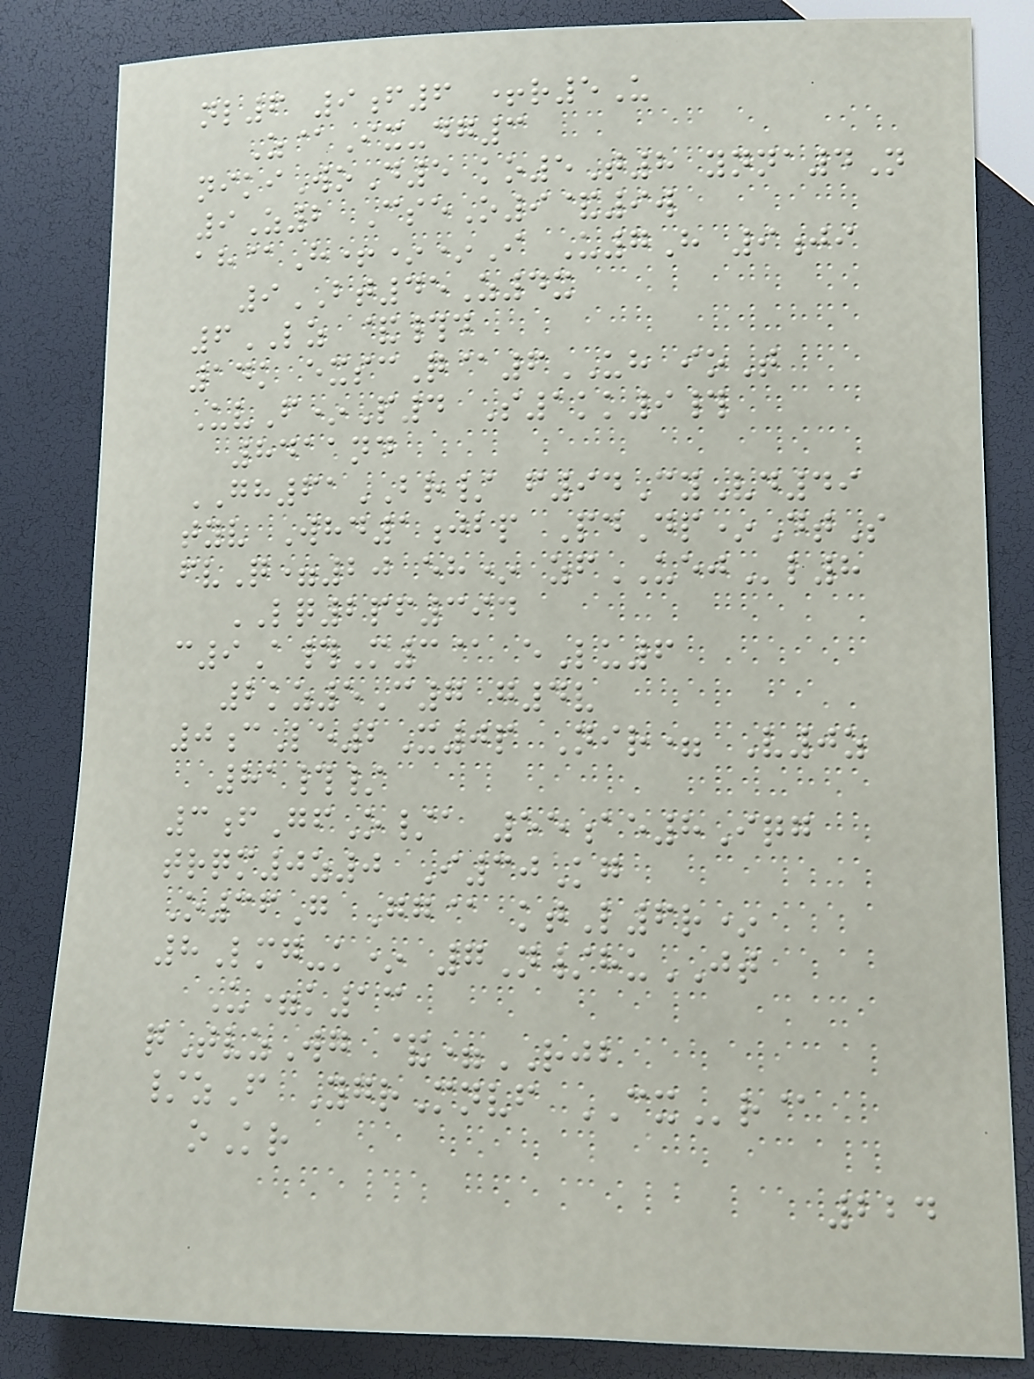nl6 9f6 +r5U
Z@Ix-dg3
nikiWoD5 ko5T8 ynna4N
9Z2 CseO9&9w
ah@H+**I U7H 9ji
9BT45Z4x
6LZ &#d
14k exscQ@6UH ioT
UvF*P4 S1kk9#
8411nd
GH61BR/ f94CyVd49
tyv Whd1jbp PdDp*DtS
fvQ=20 eh* zfUEJl8
LQ2pf394
c9A#M3@ eLu6
2kz5C7 g4v
0cLe2X0p Nir= V0z
81#/
3fGfO/a 55ae8Iqg
trqm0z0 I30Kg
O36G Gg@ ktL6r*
8Lmg-k* 7N/huJT
U=k13
qTvzWg &=RJB
/zF YgrMnvf CXr@
oKr
224
